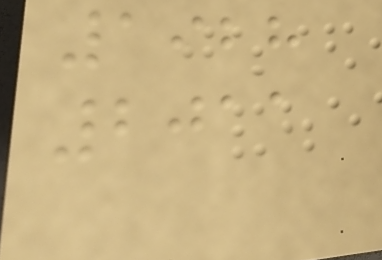1928
2011
